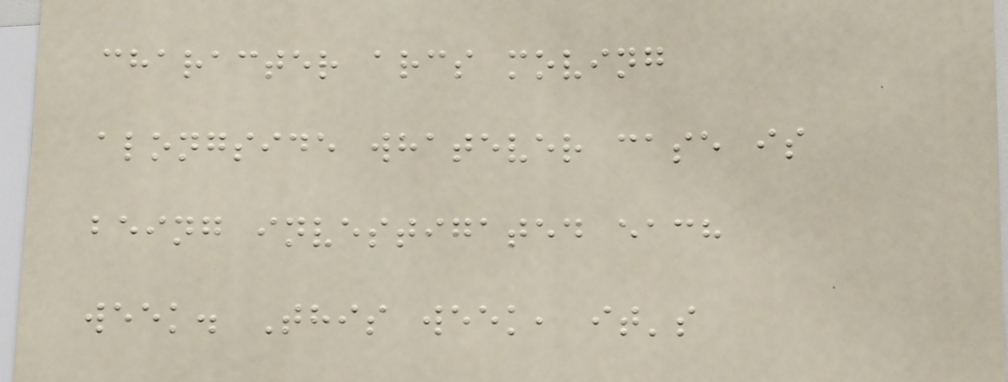character arcs moving
alongside whatever case is
being investigated each
week. This week, it's
